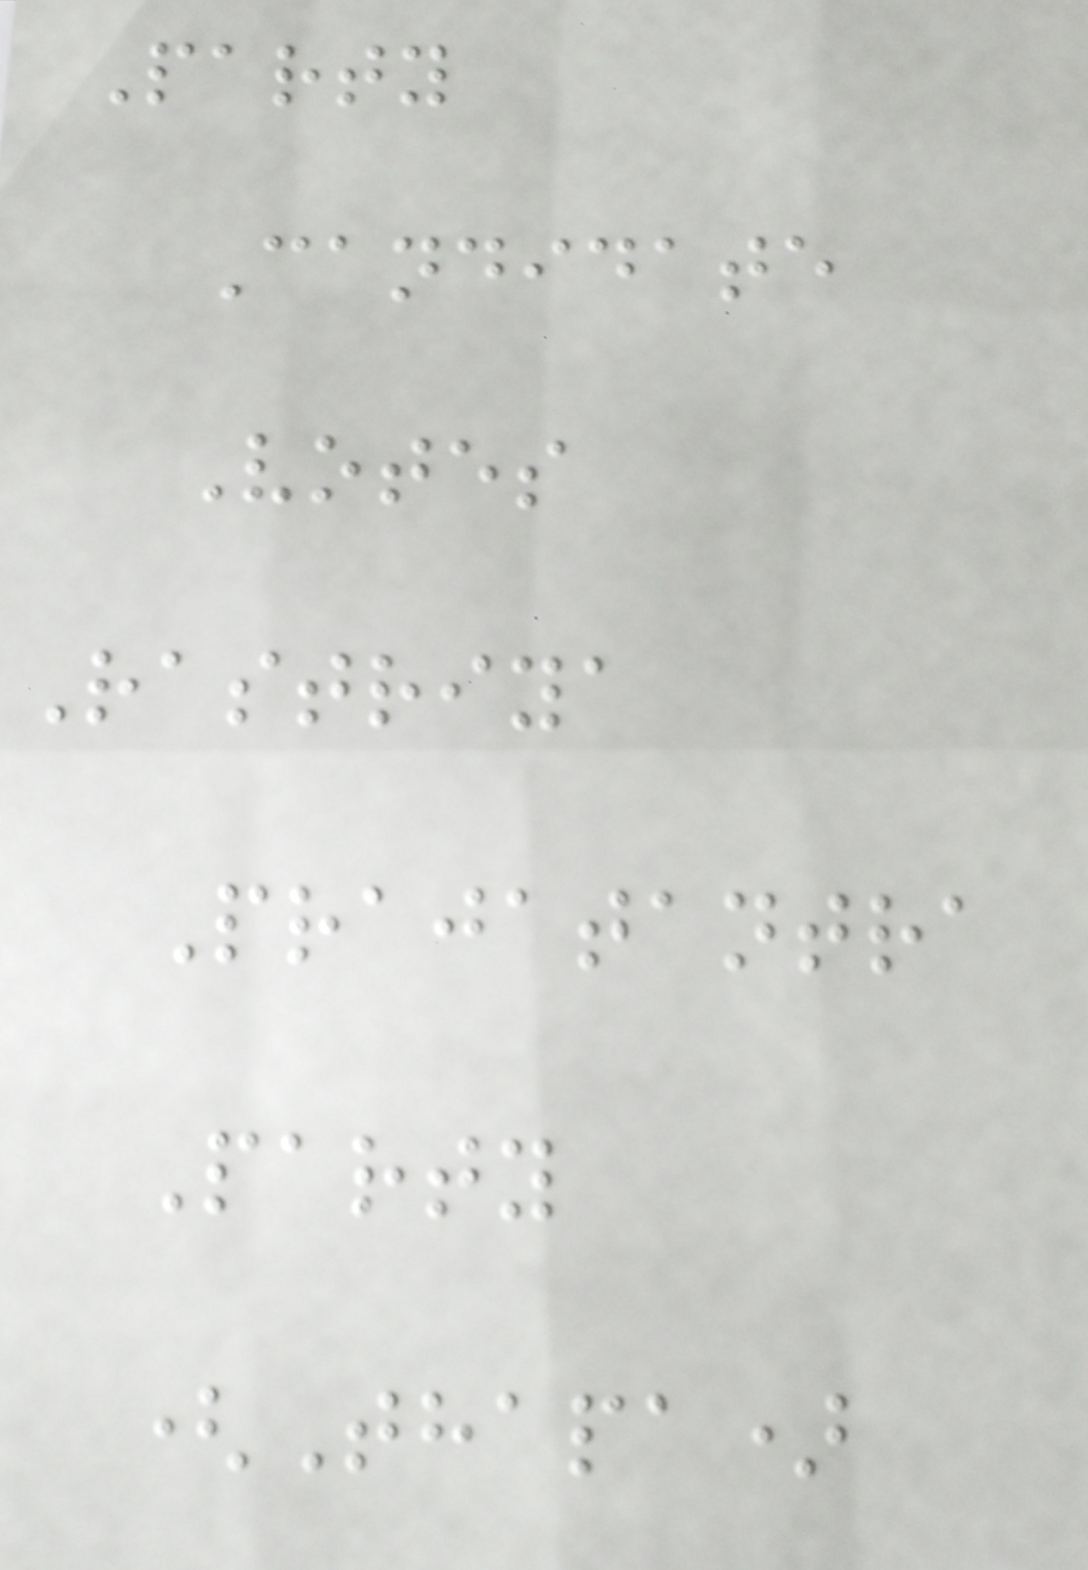Party
Candidate
Votes
Rastriya
Prajatantra
Party
(Thapa)
